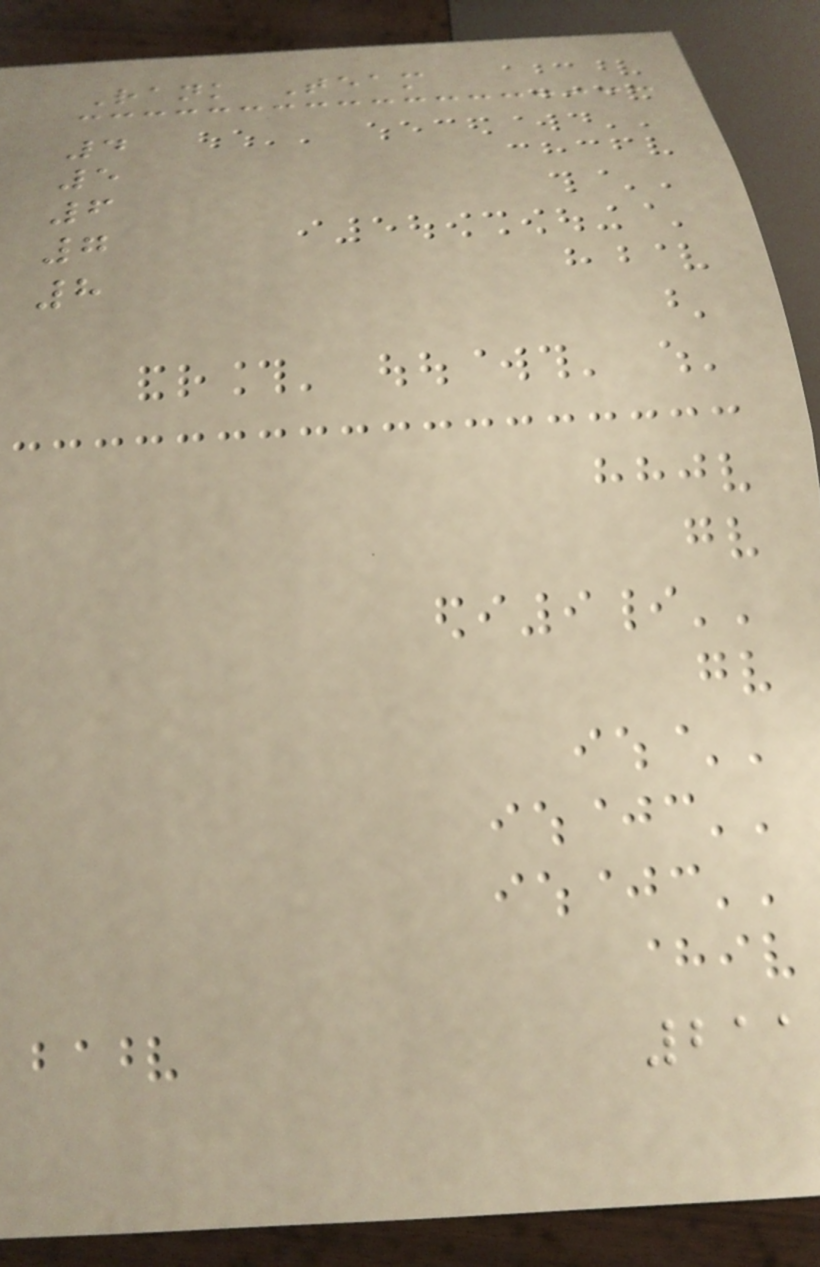Rank Team
4
5
6
7
8
211
